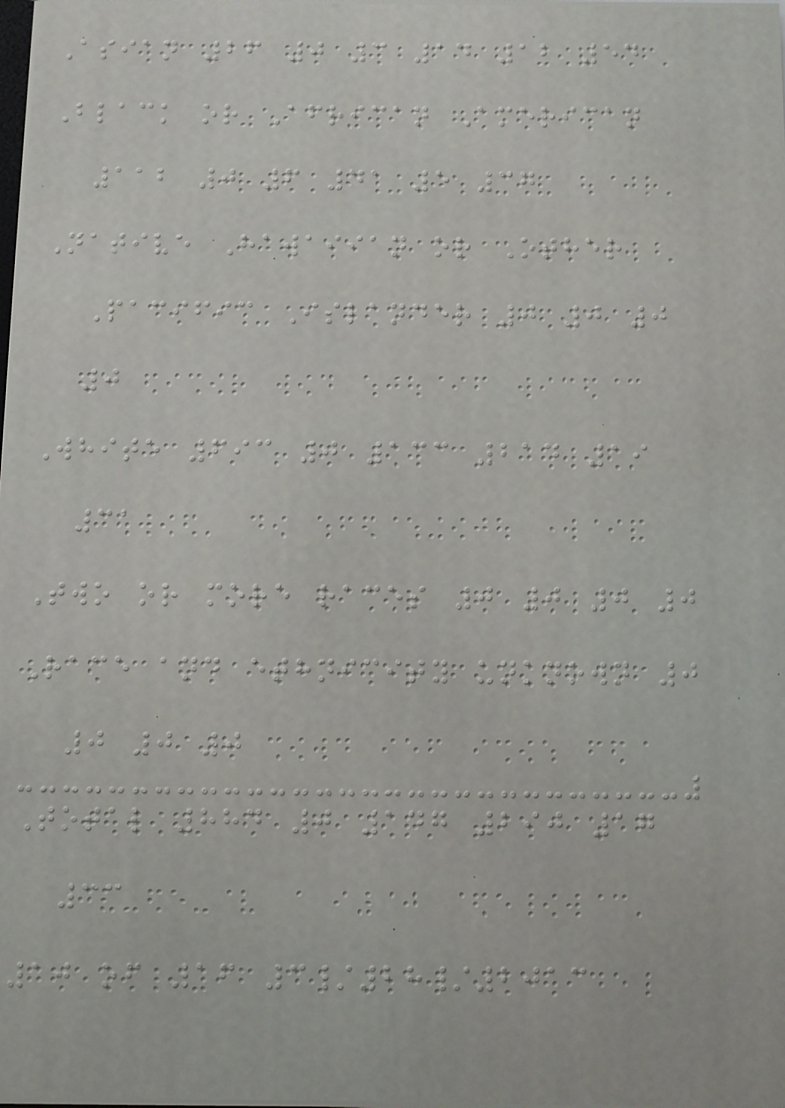Asian 26 0 3 14 12 54
Black or African American
112 0 6 41 5 37
Native Hawaiian or Other
Pacific Islander 0 0 0
0
White 693 0 133 214 19
31
Two or more races 0 0 0 0
Race and ethnicity unknown 0
0 0 0
Total 884 0 147 290 17
33
10 of 16 3/28/2013
